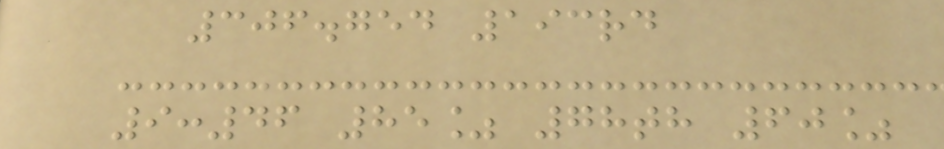306.754 193rd
9:46 85% 78th 60%
